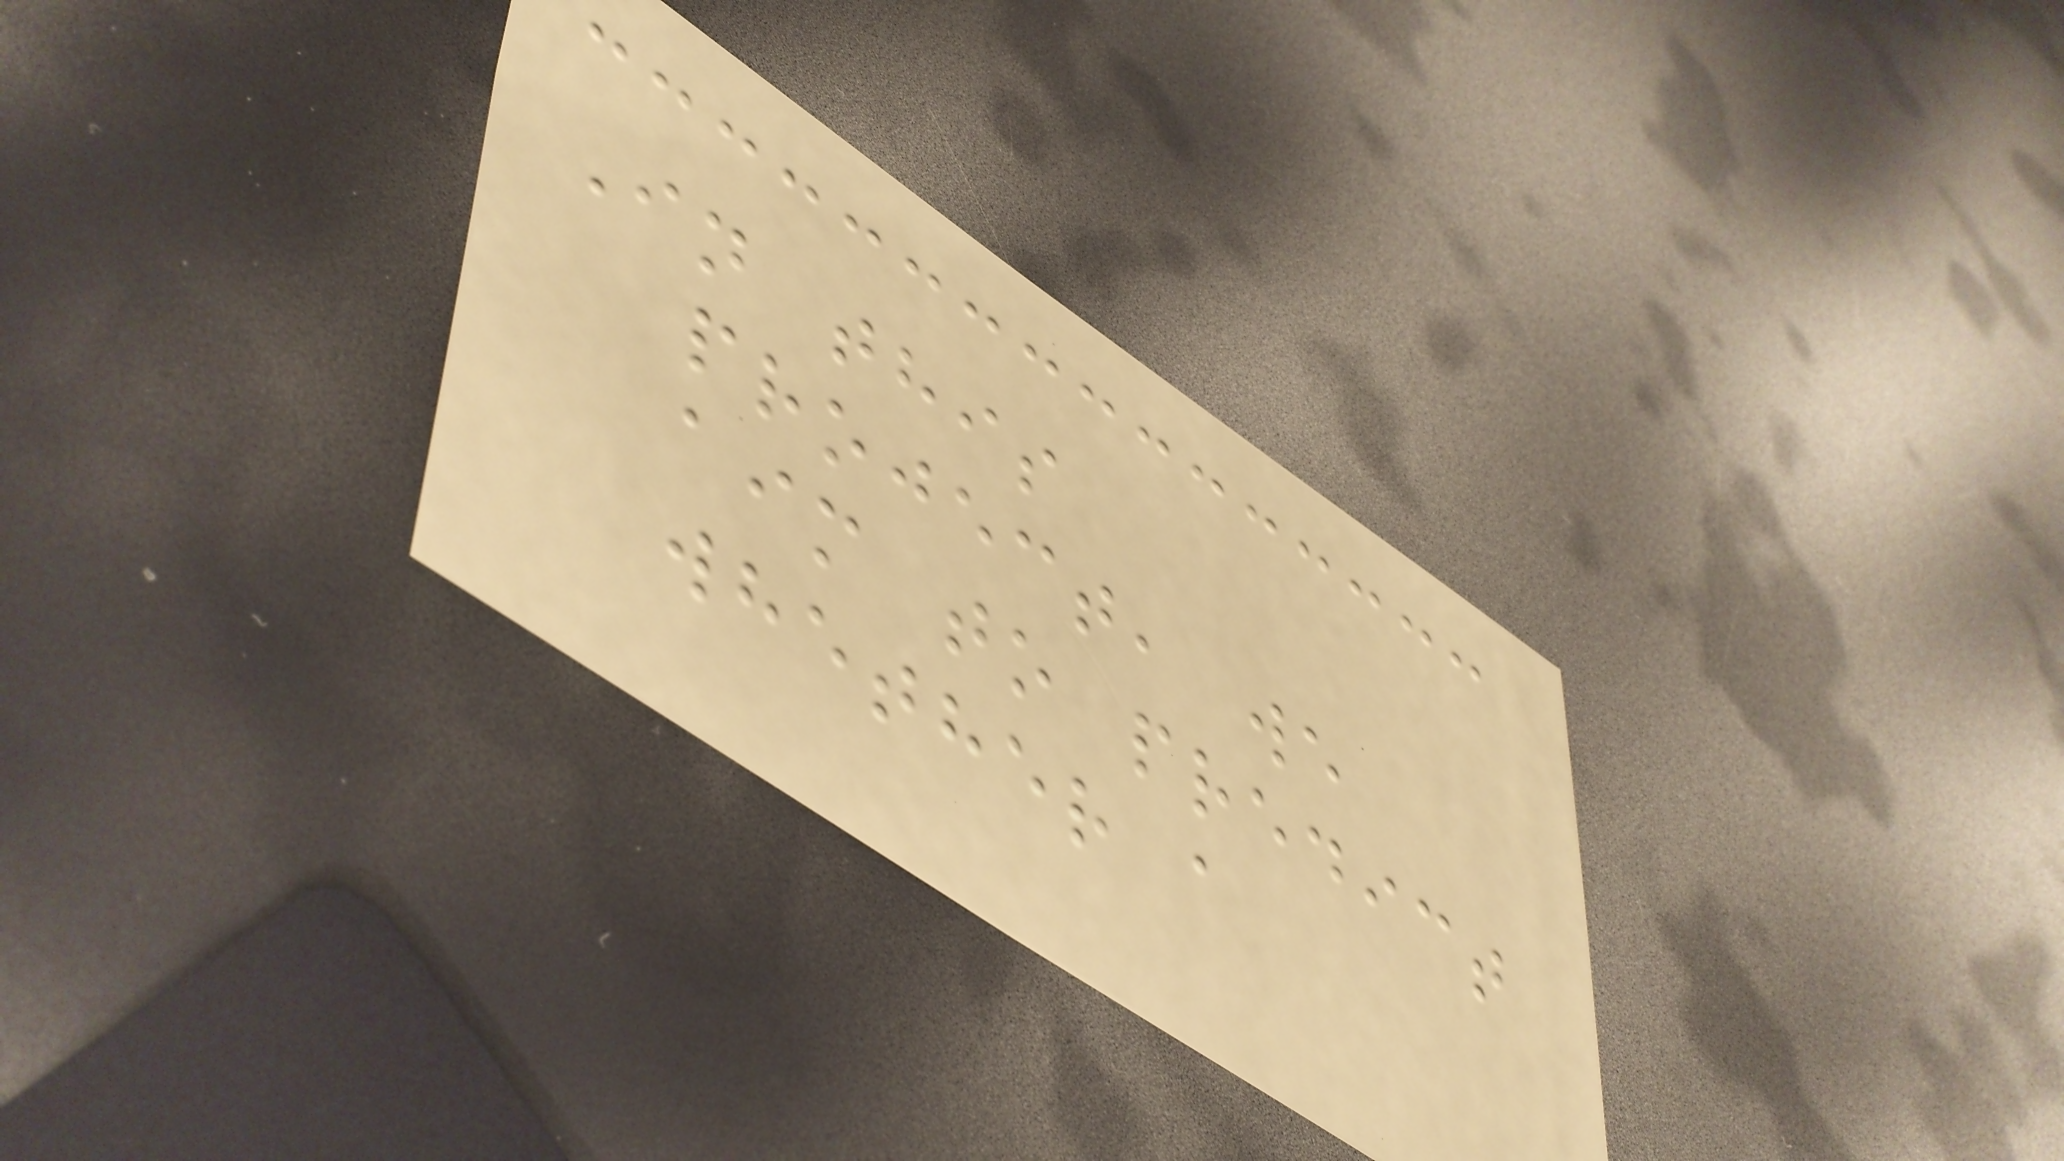In this
project, we
aim to predict
whether a
